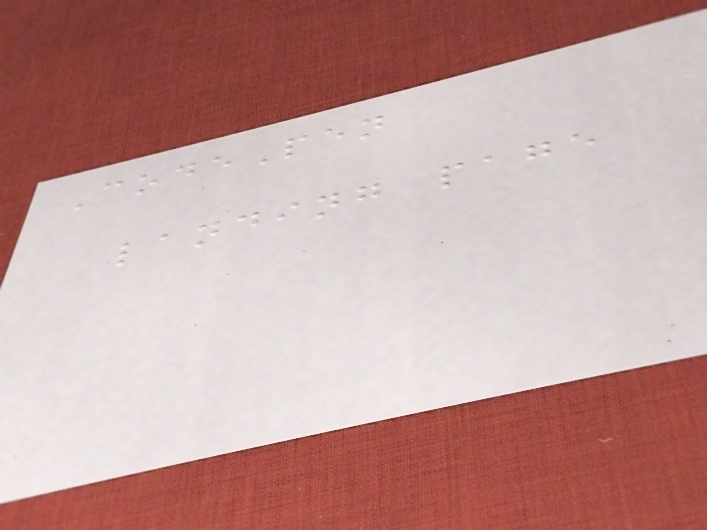CodePen
landing page
